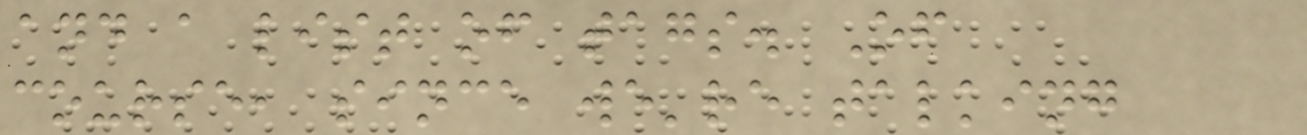and a list of tags. Of
course, since we're talking
